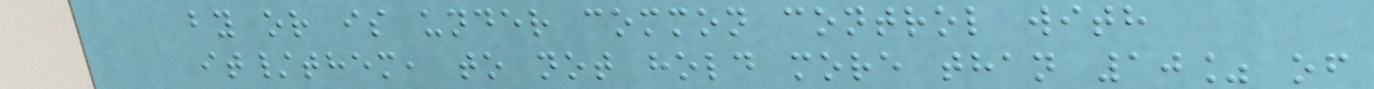by or is under common control with
it/them, to not hold more than 10% of
